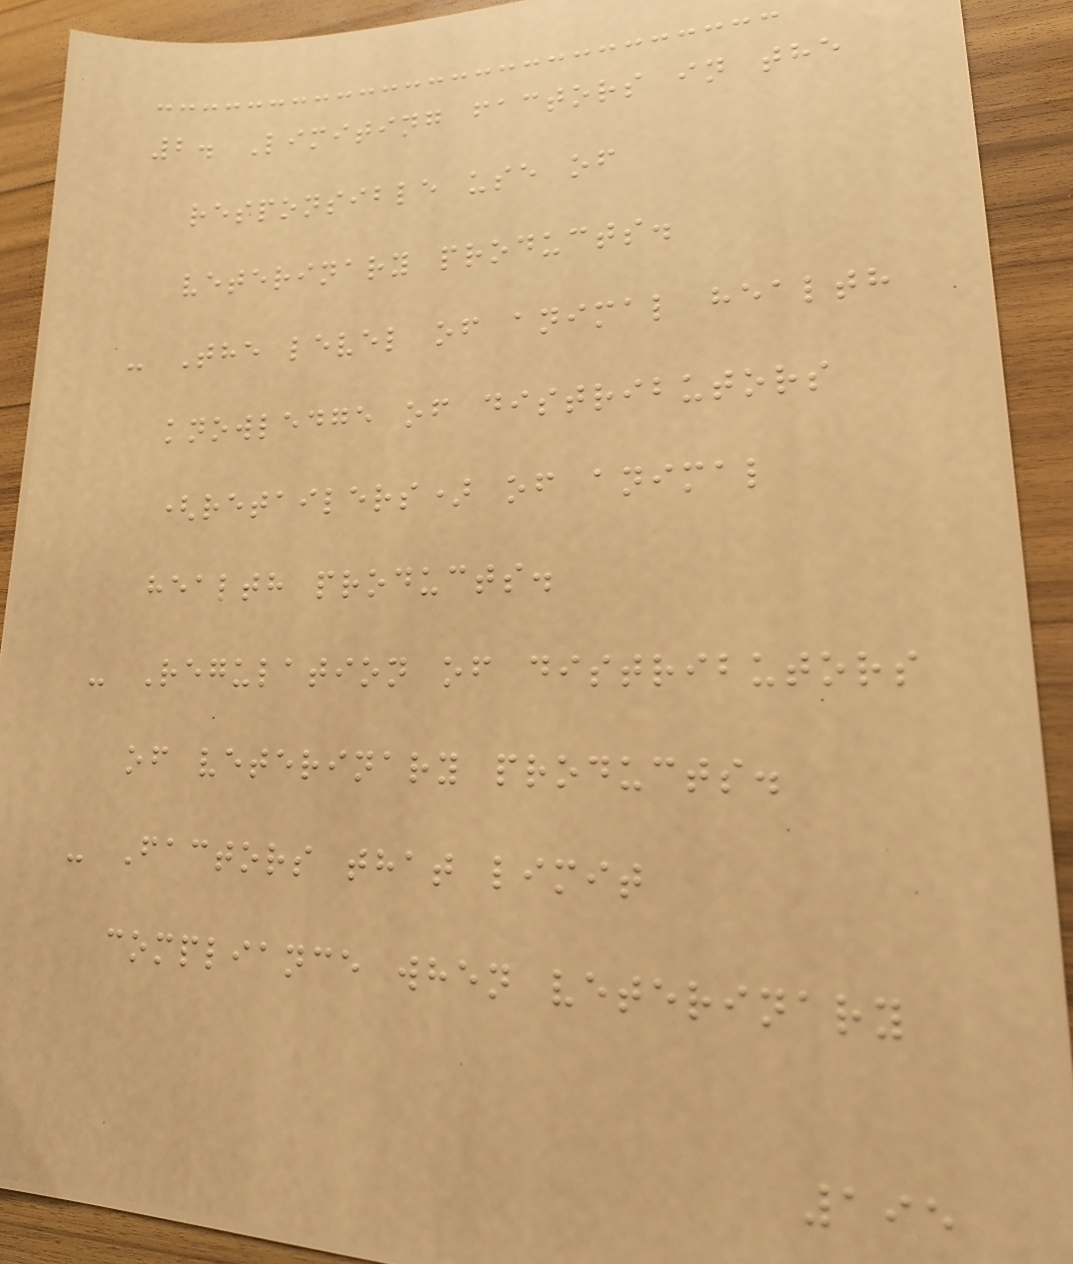2. Limiting factors in the
responsible use of
veterinary products.
- The level of animal health
knowledge of distributors
(retailers) of animal
health products.
- Regulation of distributors
of veterinary products.
- Factors that limit
compliance when veterinary
195
